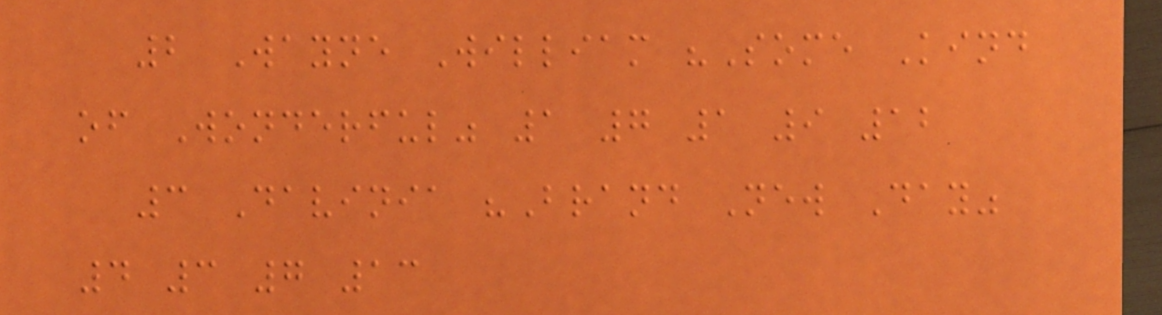2 Wayne William "Some Kind
of Wonderful" 1 7 1 9 12
3 Davinia "Brand New Day"
4 3 7 13
